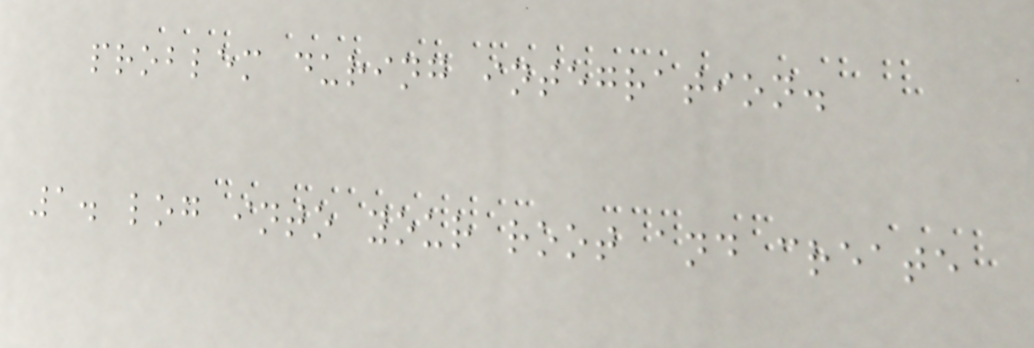problem during integration.
1. log into your root and create
